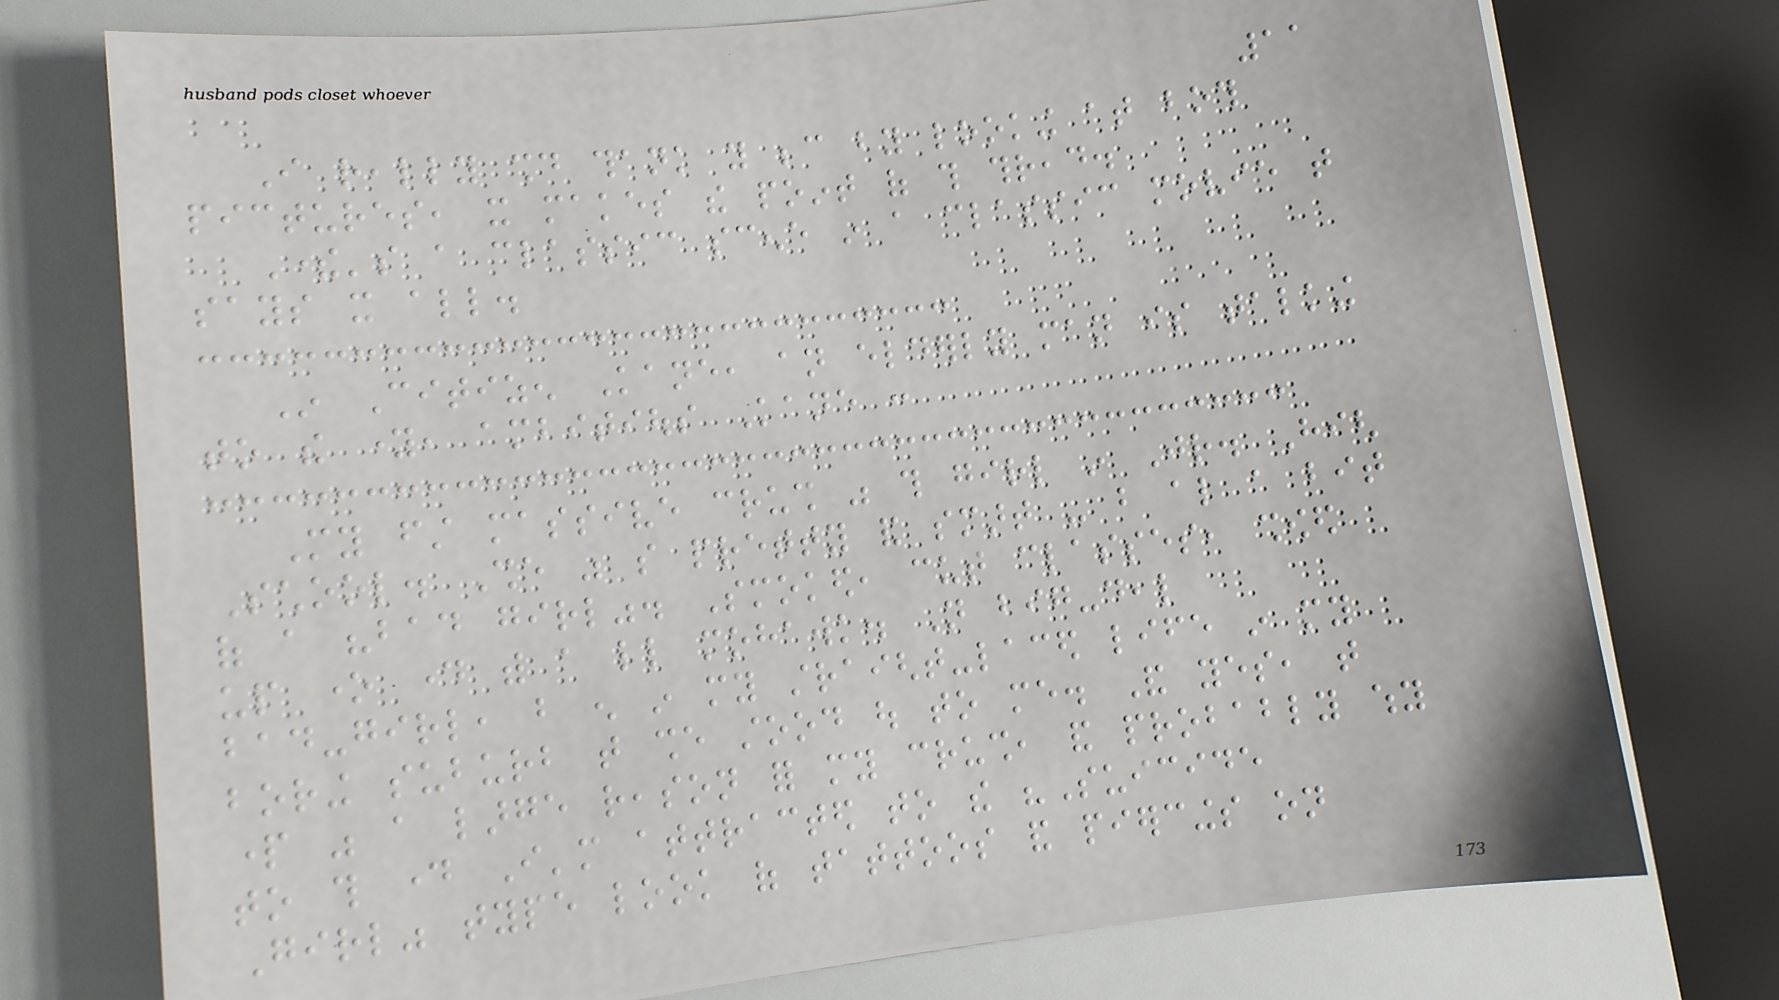11
I really should thank you because by looking at both
pictures, it makes the point of this thread.
There's a classic scene in a classic movie that
says it all.
In Citizen Kane, an elderly man is talking
to the young, ambitious Kane :
My first massive crush was this girl in Jr. High
School. She was so pretty and smart - but also a bit
of a "bad girl". Smoked, cut classes, showed
up one day with a little mohawk. Not big-deal
bad-girl, but enough in my straight-laced life in my
boring suburb that she stood out to me. And yes, that
part was a large reason for my crush, and probably why
to this day I'm attracted to the "Suicide
Girl" type look of tattoos and piercings on
